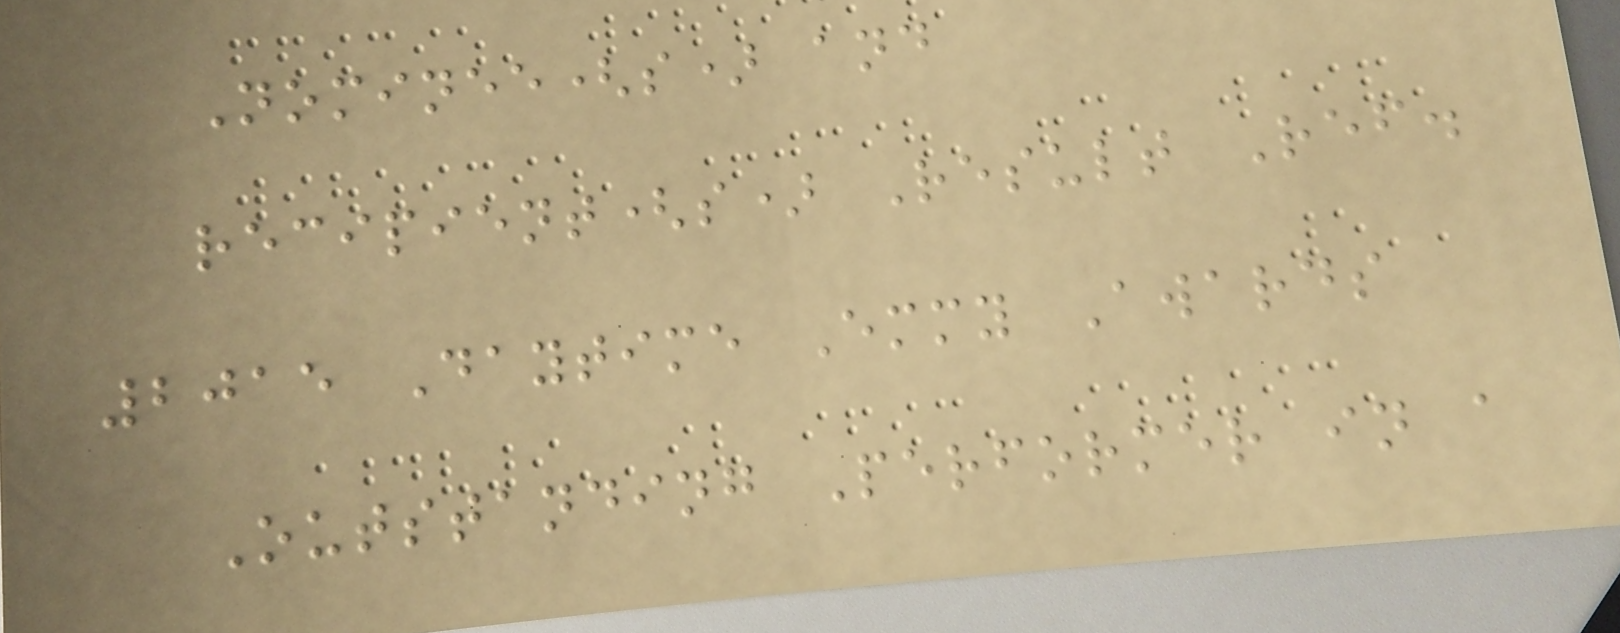Nominee(s) and
recipient(s) Result Ref.
2015 Daytime Emmy Awards
Outstanding Performer in a
